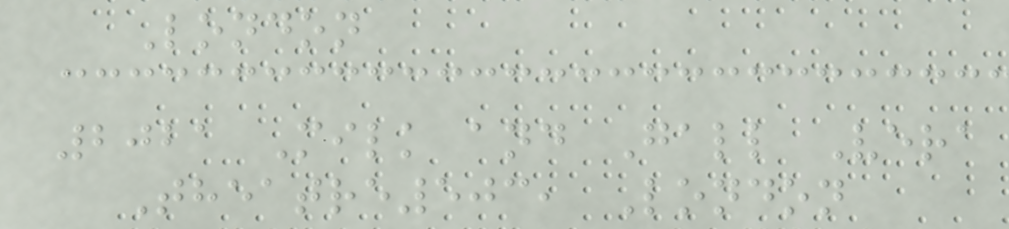London
2021 Milk and Gall Vera
Theatre503, London
